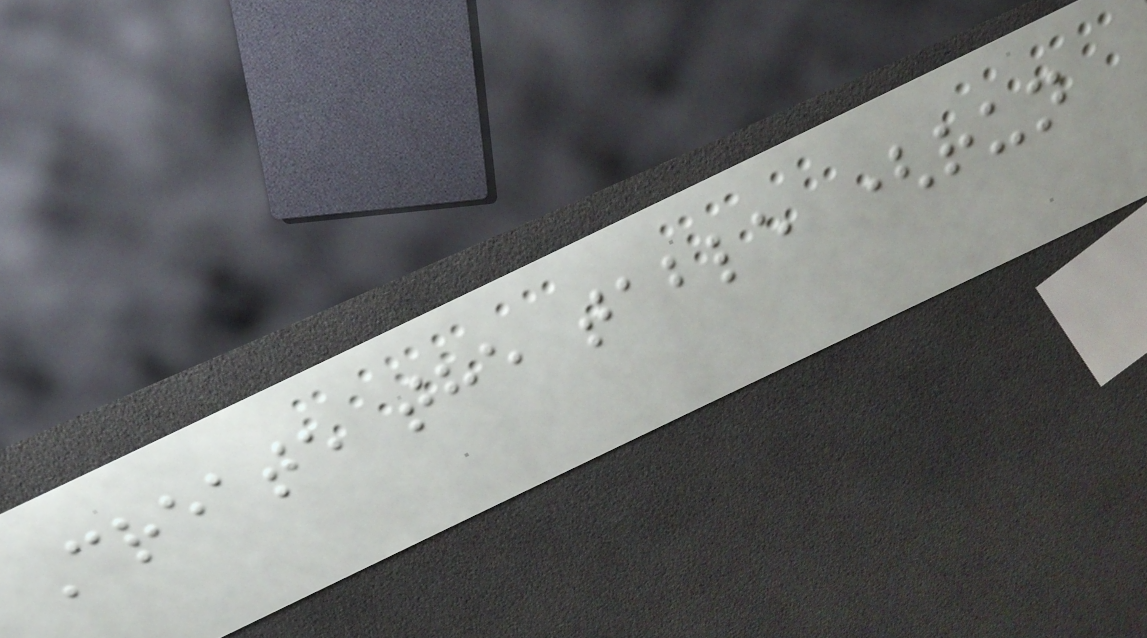Create the table (run
